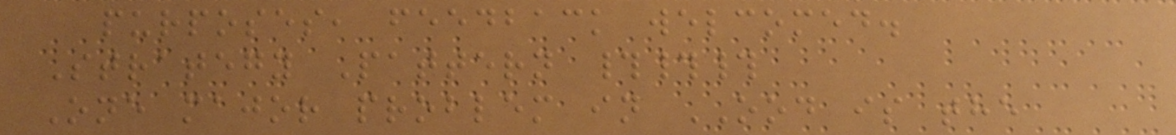purposes, feedback welcomed.
Strategy Pattern ###
One major problem in OOD is the
